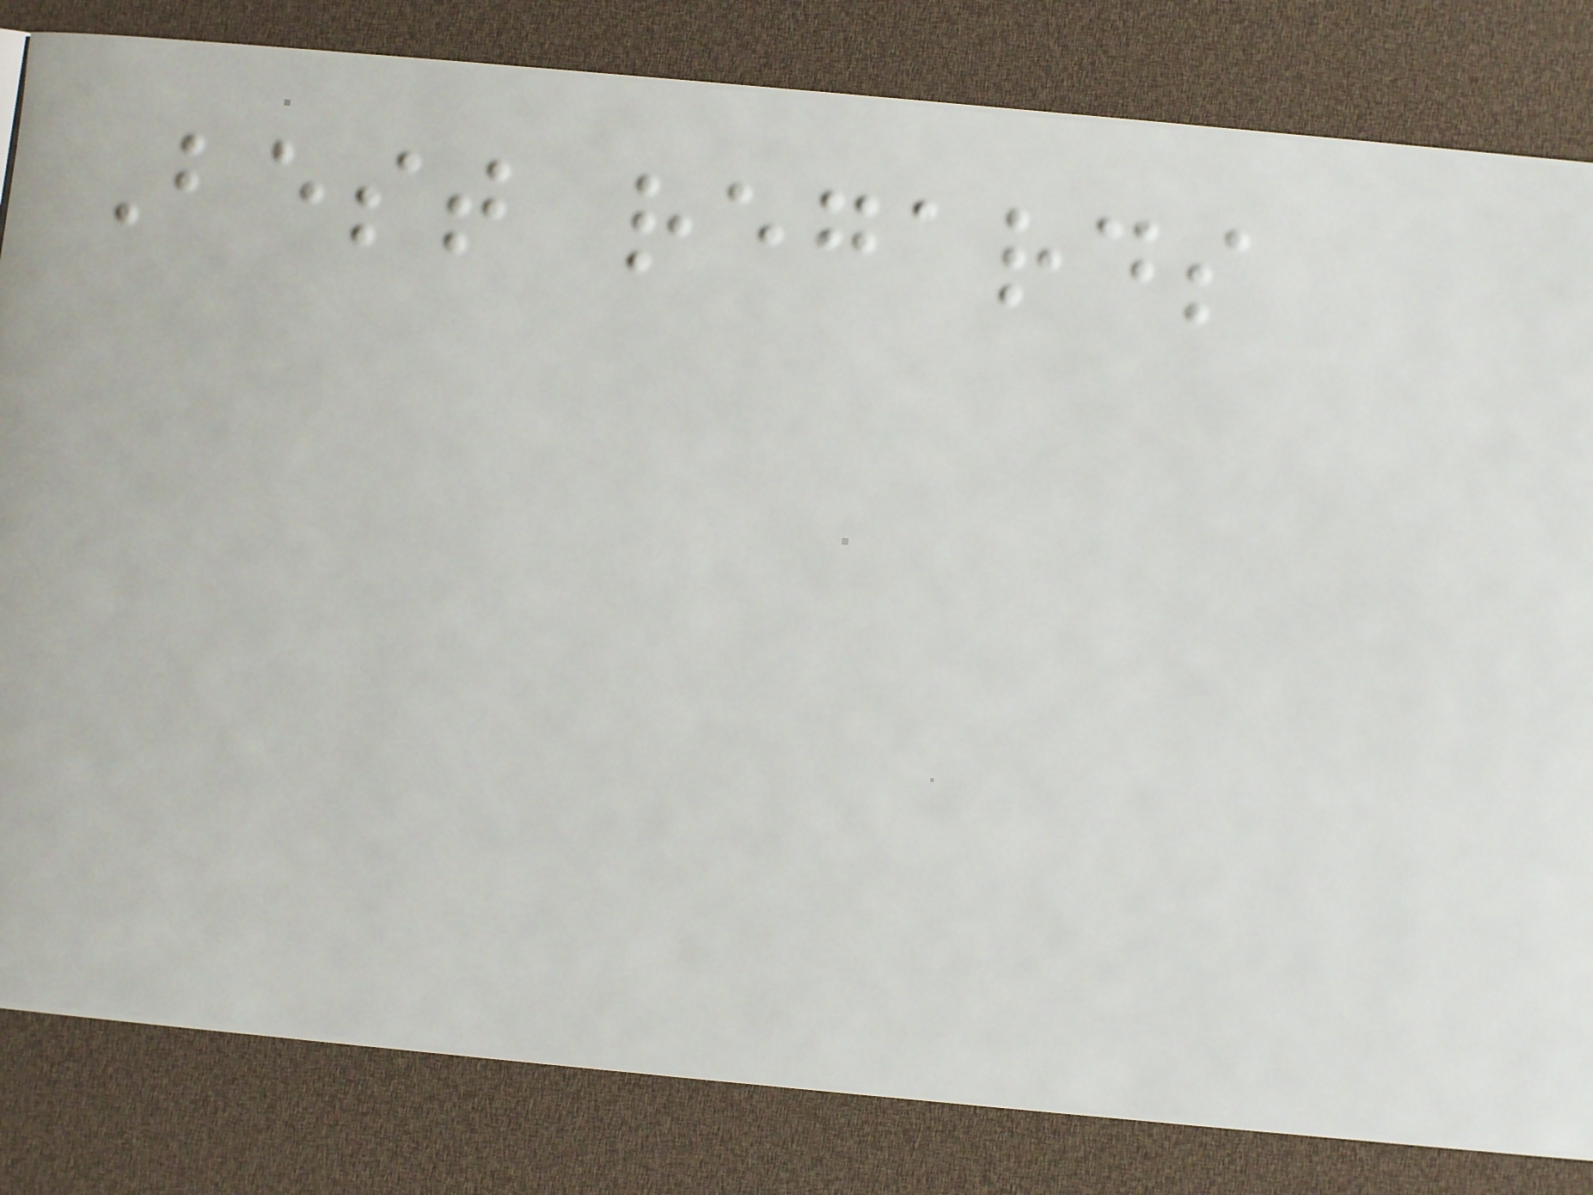Best regards
